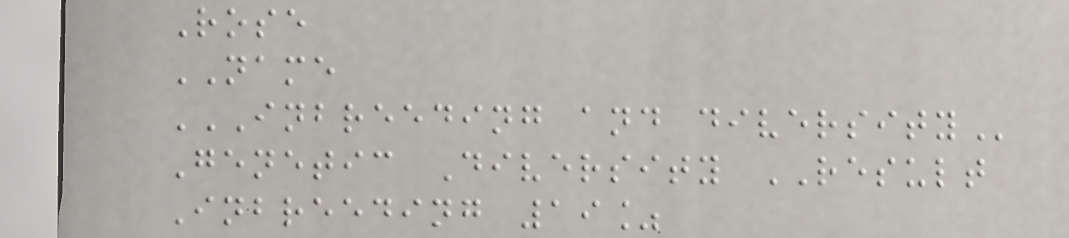Rose
NAME
INBREEDING AND DIVERSITY
Genetic Diversity RESULT
Inbreeding 19%
